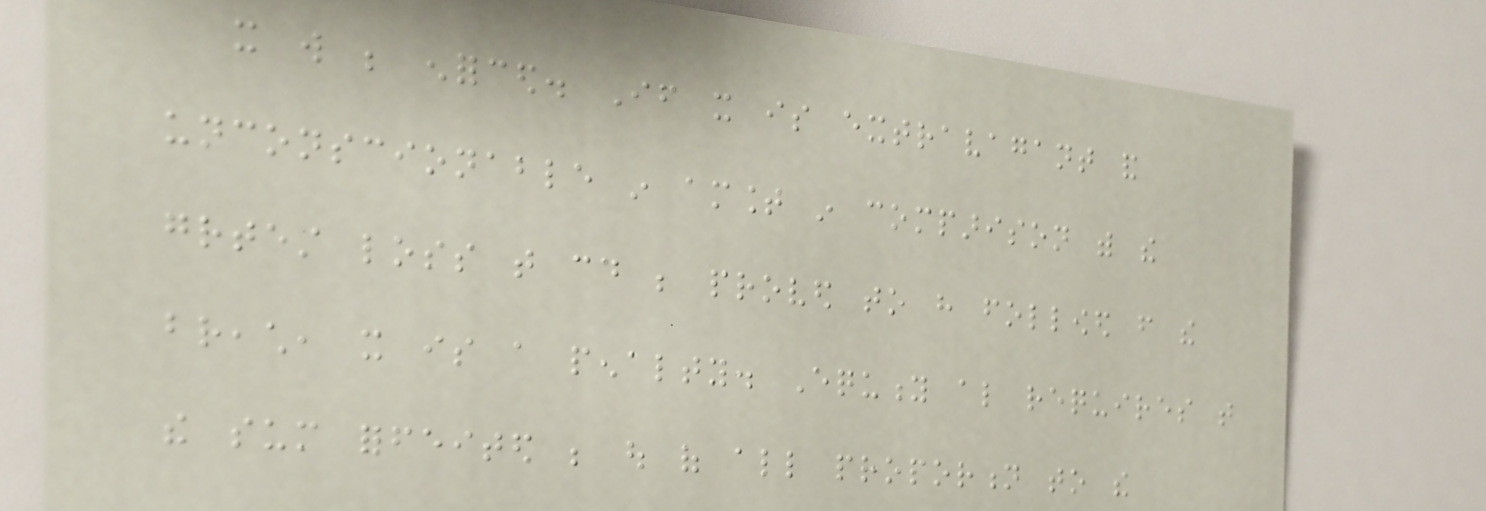it will be enforced. If it is extravagant and
unconscionable in amount in comparison with the
greatest loss that could be proved to have followed from the
breach, it is a penalty. Equity also requires that
the sum forfeited be out of all proportion to the
